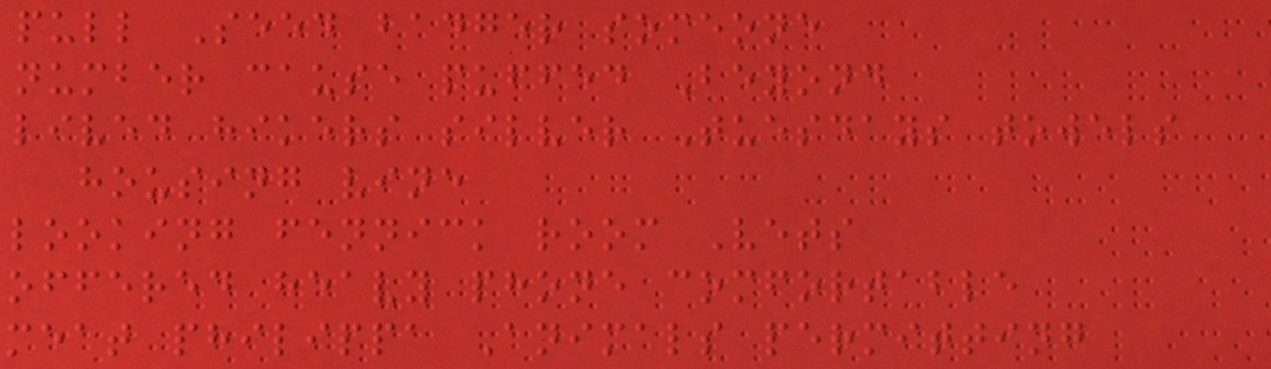pull Seed badger someone
number cause puffed Beyond
lived hikers silver Tuesdays towels
housing vine
looking fennick room Vets
offered heavy phone comfortable
meat philippa Animals permitting
